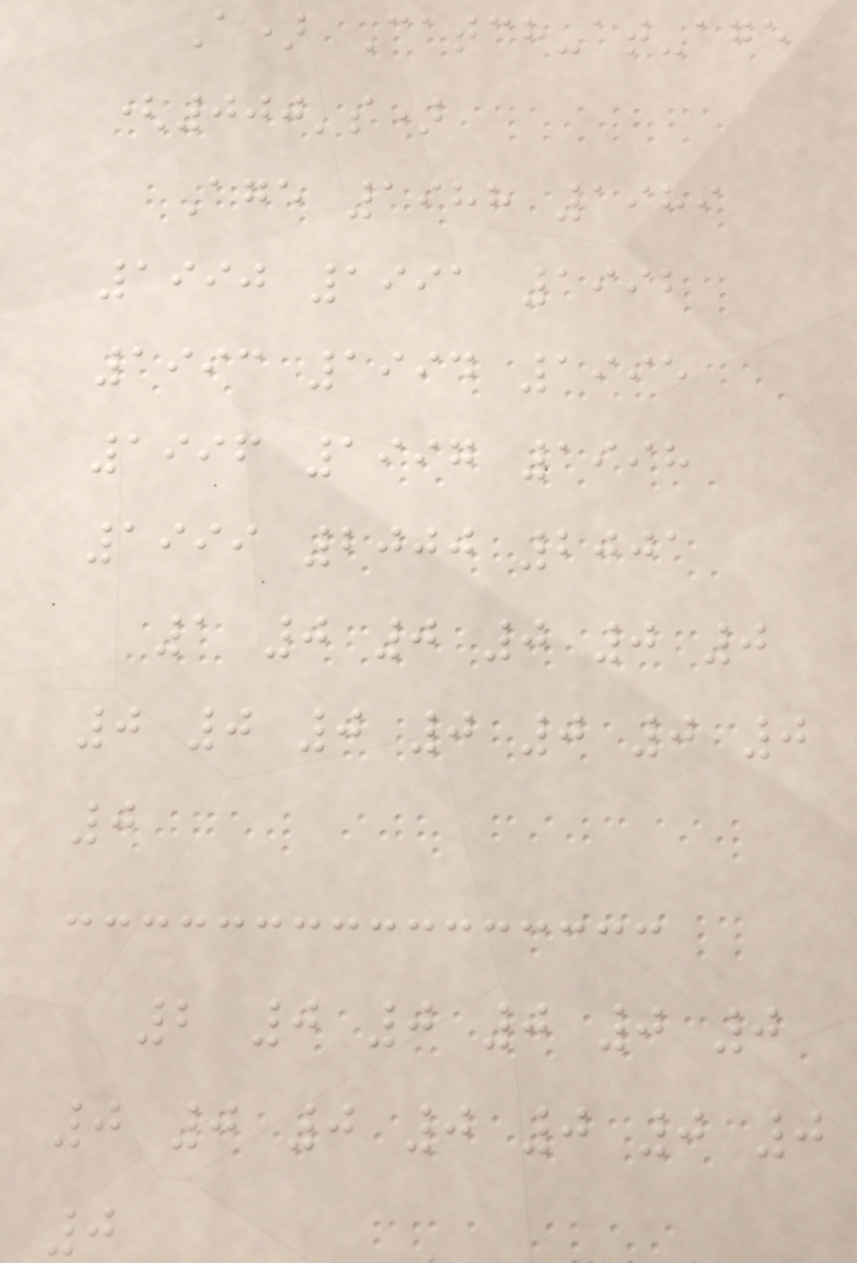A) Catch-at-age
(000's)
Age 1988 1989
1990 1991 1992
1993 1994 1995
1996 1997 1998
1999 2000 2001
1 0 0 0 0 0
0 0 0 0 0 0 0
0
2 0 0 0 0 0
0 0 0 0 0 0 0
0
